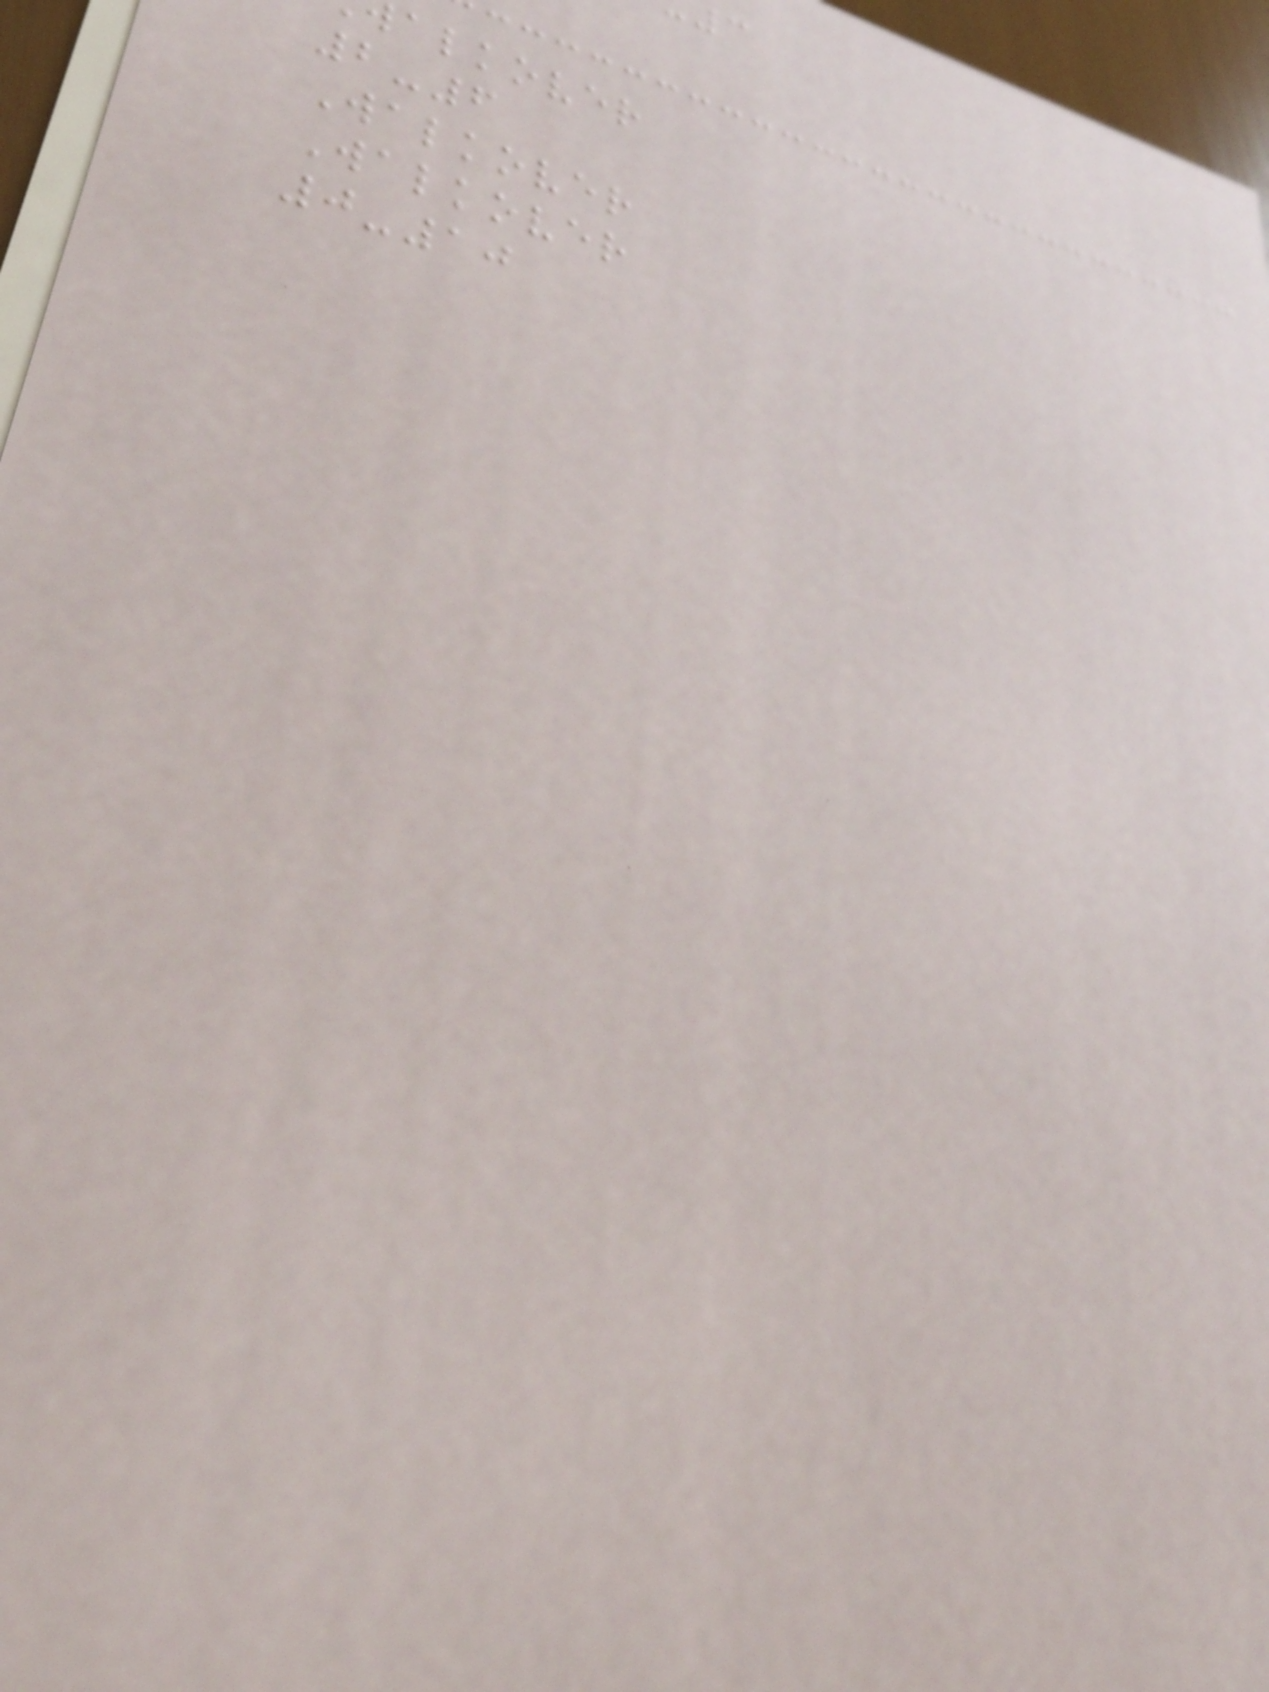alkover
2-6
Walkover
Walkover
0-10
